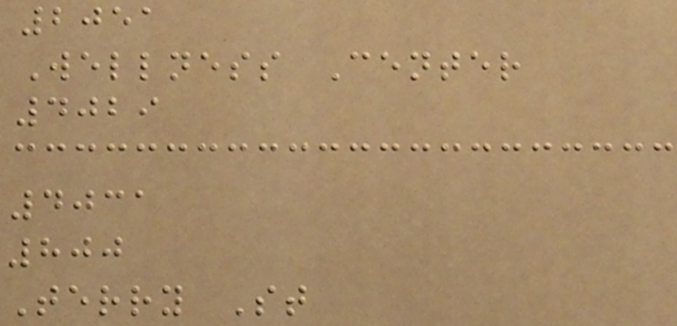2051
Wellness Center
4029
4031
800
Terry St
